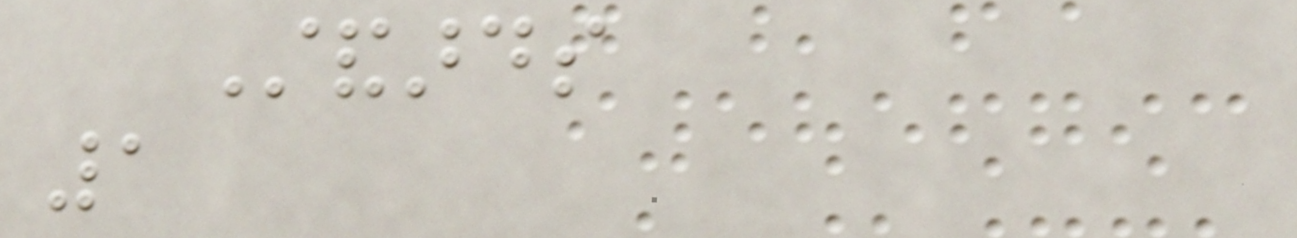Standards
1
